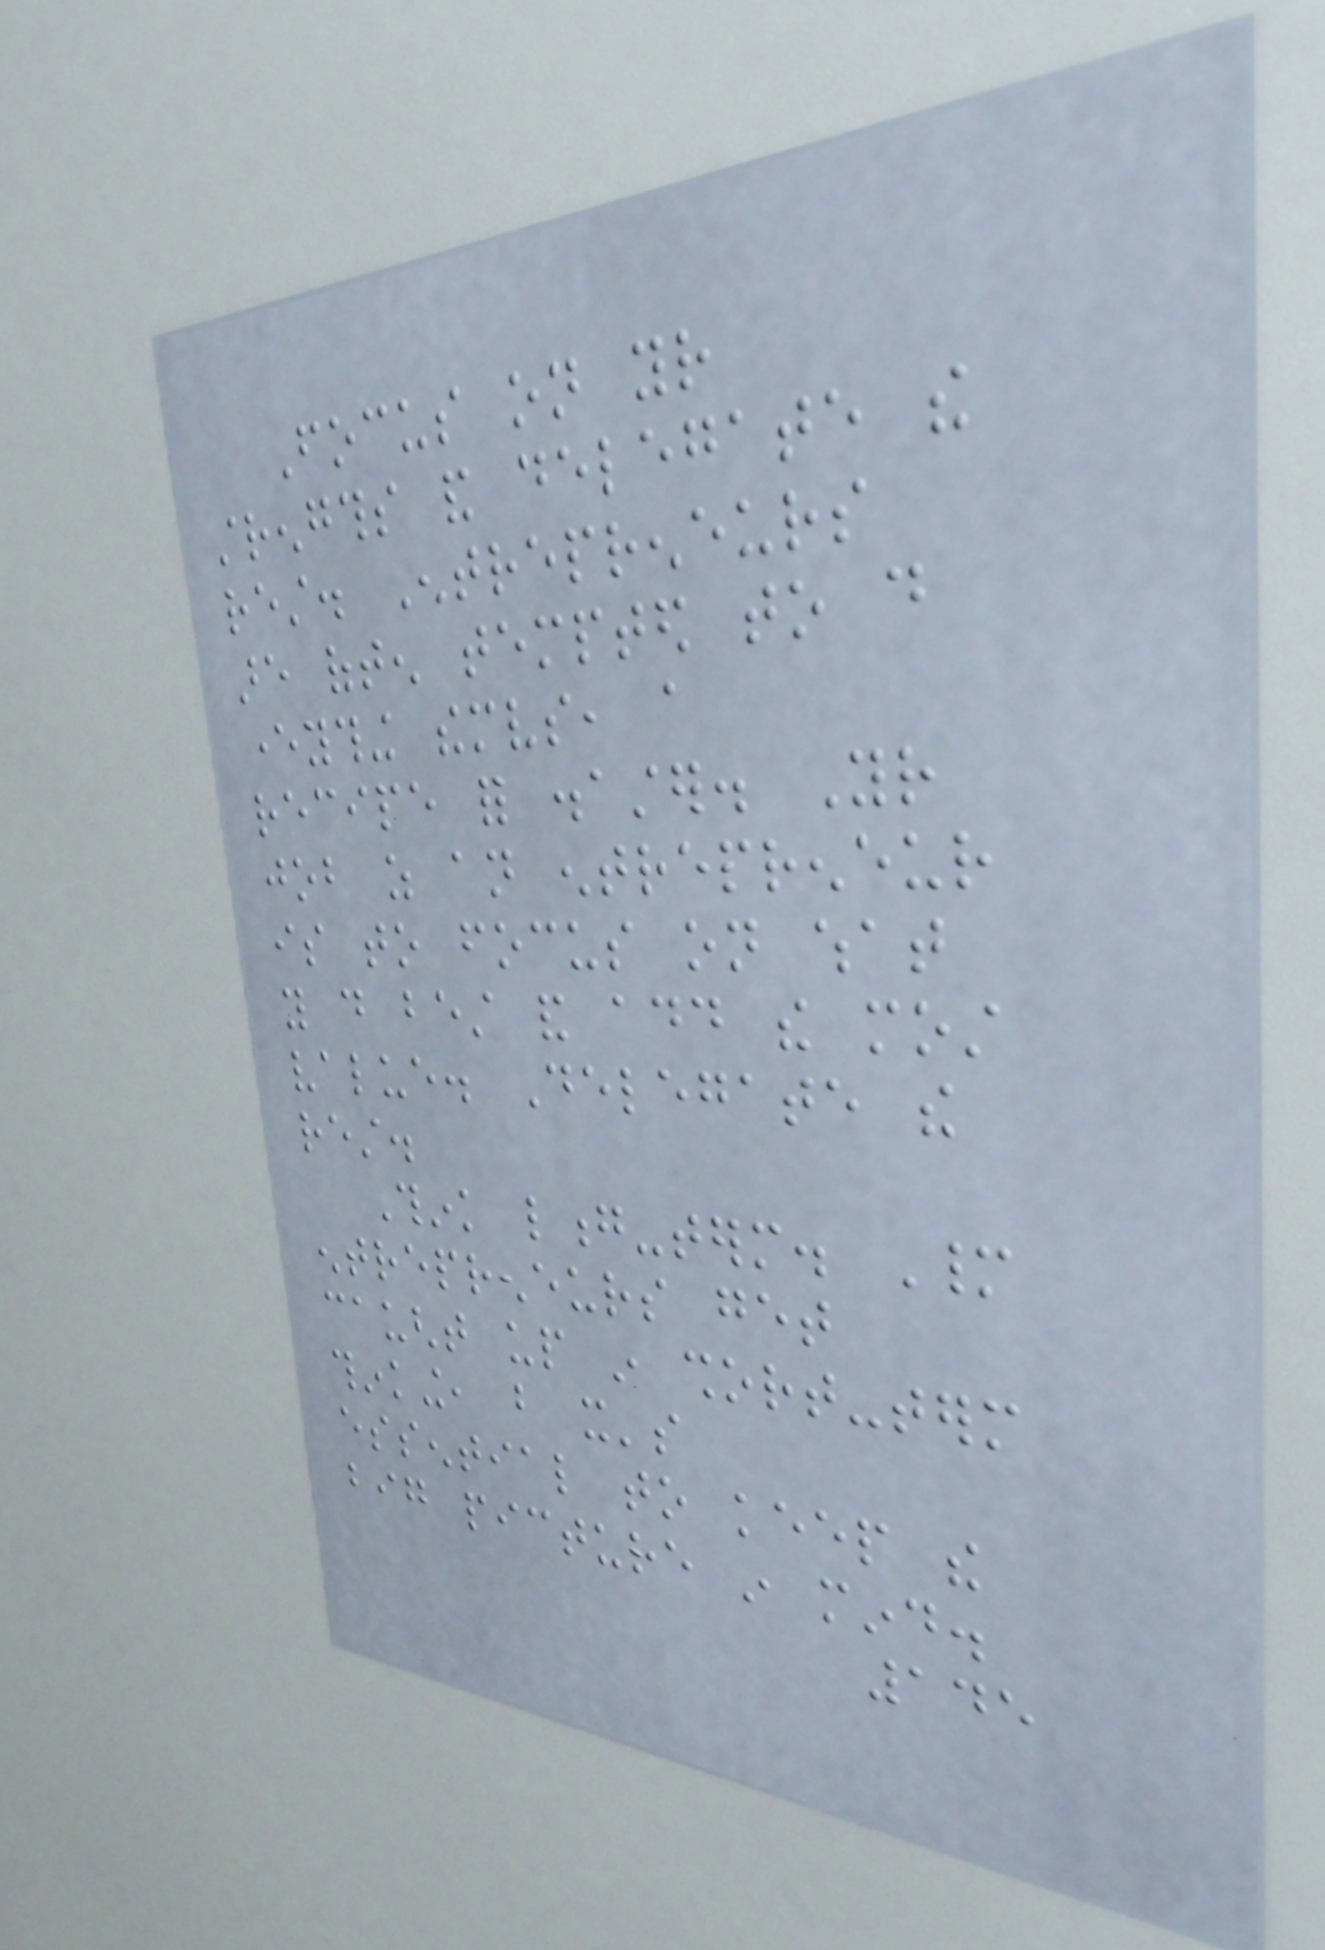Focus on your
strengths and delegate the
rest. Entrepreneurs
are often tempted to do
everything themselves, a
recipe for disaster. Your
job as an entrepreneur
is to focus on what
you do best and add the most
value. Delegate the
rest.
Think long-term. Many
entrepreneurs get
caught up in short-term
thinking, but it's
essential to keep the
big picture in mind.
145
